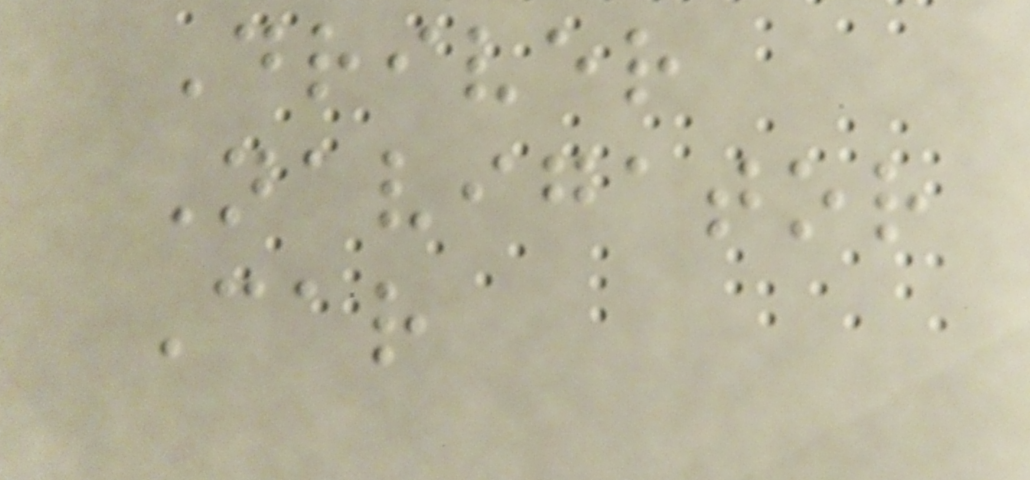Driver
Navigator
Car
